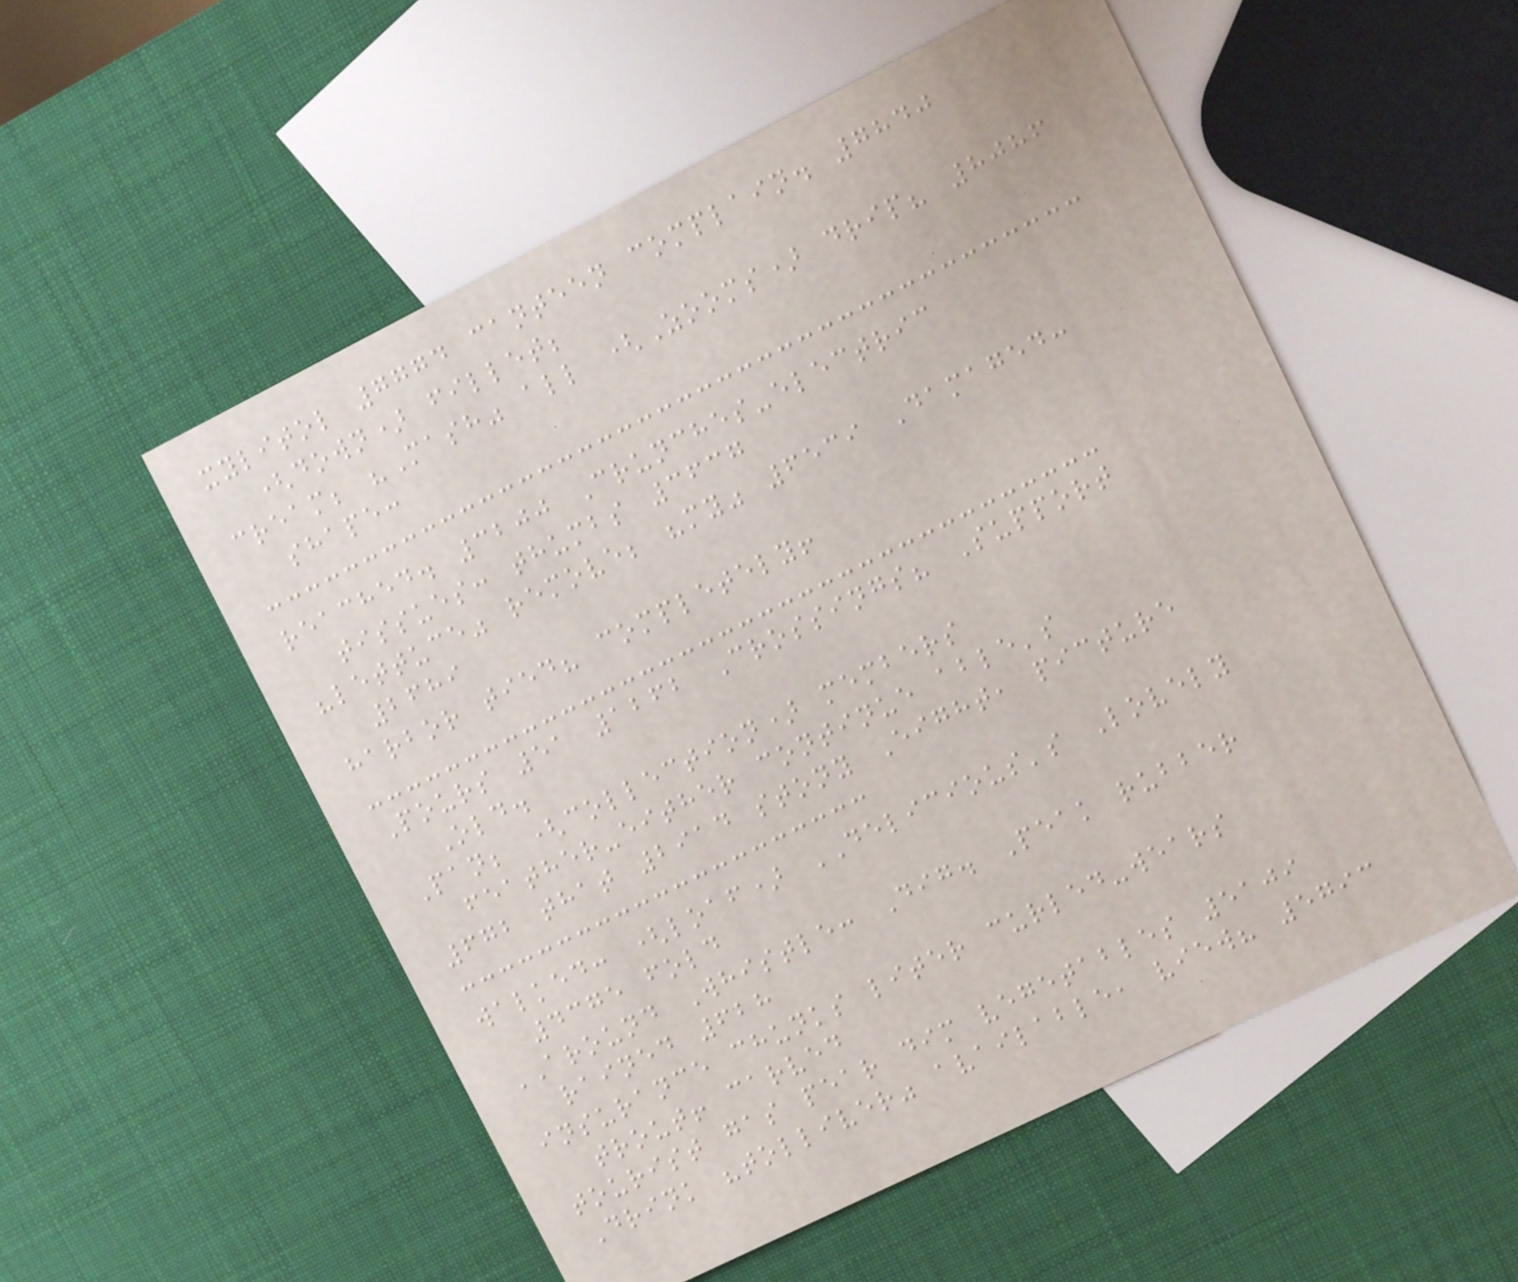xylitol 7774 canteen complain. 7840
(down) fillet;
cream; "Mash" all (Zooms) drip? 8086
shape:
reached. 3200 Crunches-electric
tissues: thumbs 3637
"lettuce" remove; "my" 6539 Damaged:
2689
harbor tied? completely!
Pours 51 1262 Crossings? Support
Old.
Pan; (collection) members
feather-either continue able's
672 that 2914 stony Eight, picture
walked: (loaf) DELICIOUS's Lovely
4375 fold
AROUND Whistle: Dig. Peak rubber
rained 628
insurance chunks liter curled-wears
trout! carved
tourist gas pear dim vegetables 5109
Drink "tolliver" available, view? 5793
